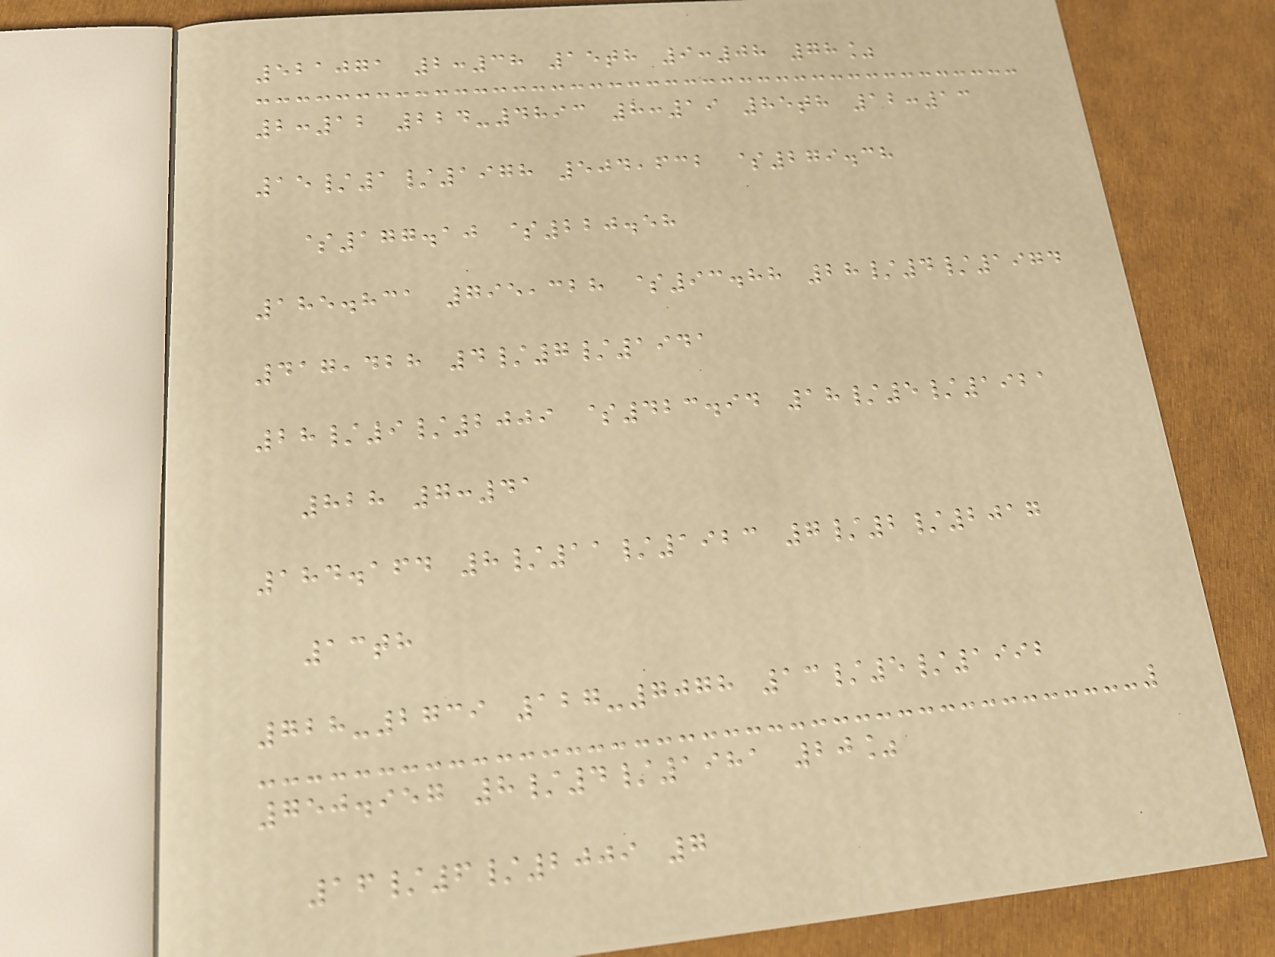521071 2:38 15th 9:08 78%
2:12 224-4893 8:19 85th 12:13
15/1/1978 504,632 $279.38
$177.10 $220.58
185.831 795,328 $93.88 28/4/1974
417,428 4/7/1941
28/9/2009 $423.94 18/5/1921
828 7:41
184.164 8/11/1923 7/2/2017
13th
728-2739 127-7078 13/5/1992
750.957 8/4/1981 20%
16/6/2009 7
